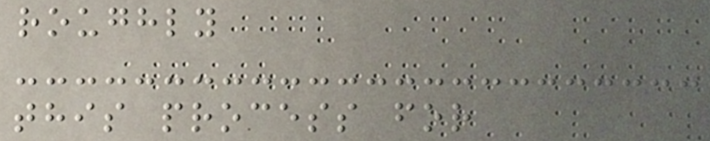roughly
this process for
